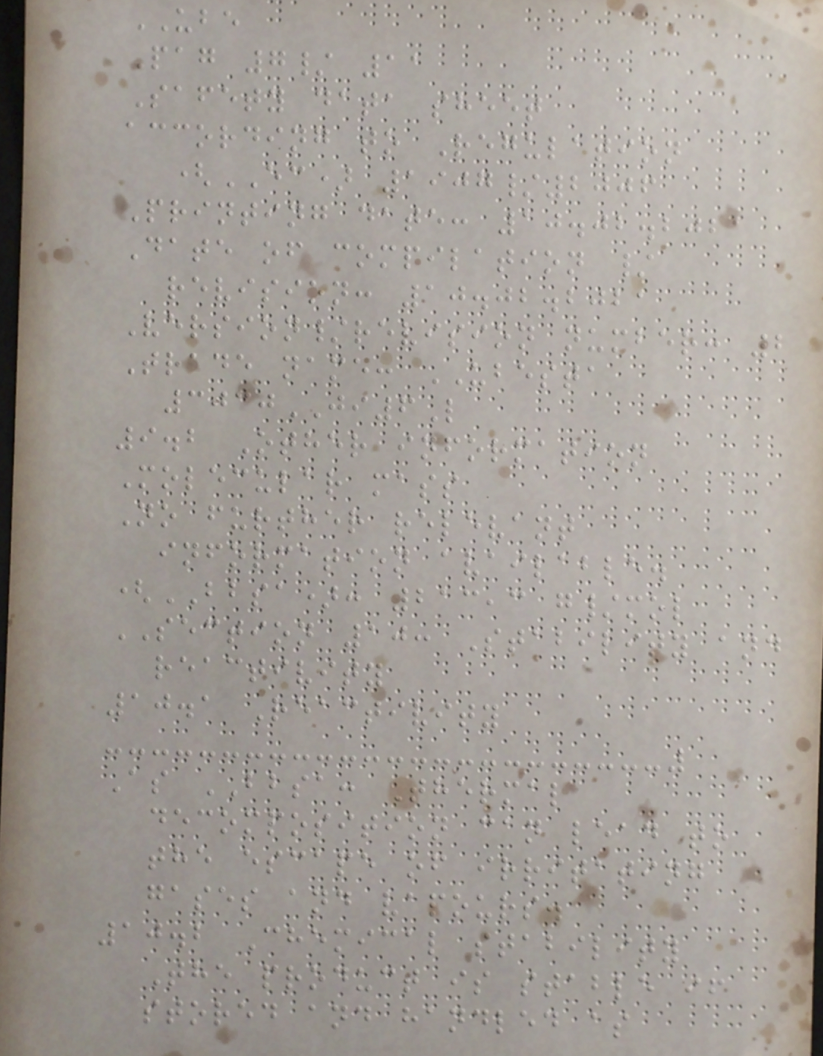UBE
Pag 7/ 11
Safety data sheet
according to Regulation
(EC) 1907/2006
Printing date: 10.02.2021
Date of compilation /
revision: 10.02.2021
Version/revision number: 2
Trade name: UBESTA
3030JI6L
9.2 Other information
Molecular mass
No further relevant
information available.
(BBSA): 213,3 g/mol
SECTION 10: Stability and
reactivity
10.1 Reactivity
As BBSA: Thermal
decomposition can lead to
the escape of irritating
gases and vapours.
10.2 Chemical stability
The product is stable if
stored and handled as
